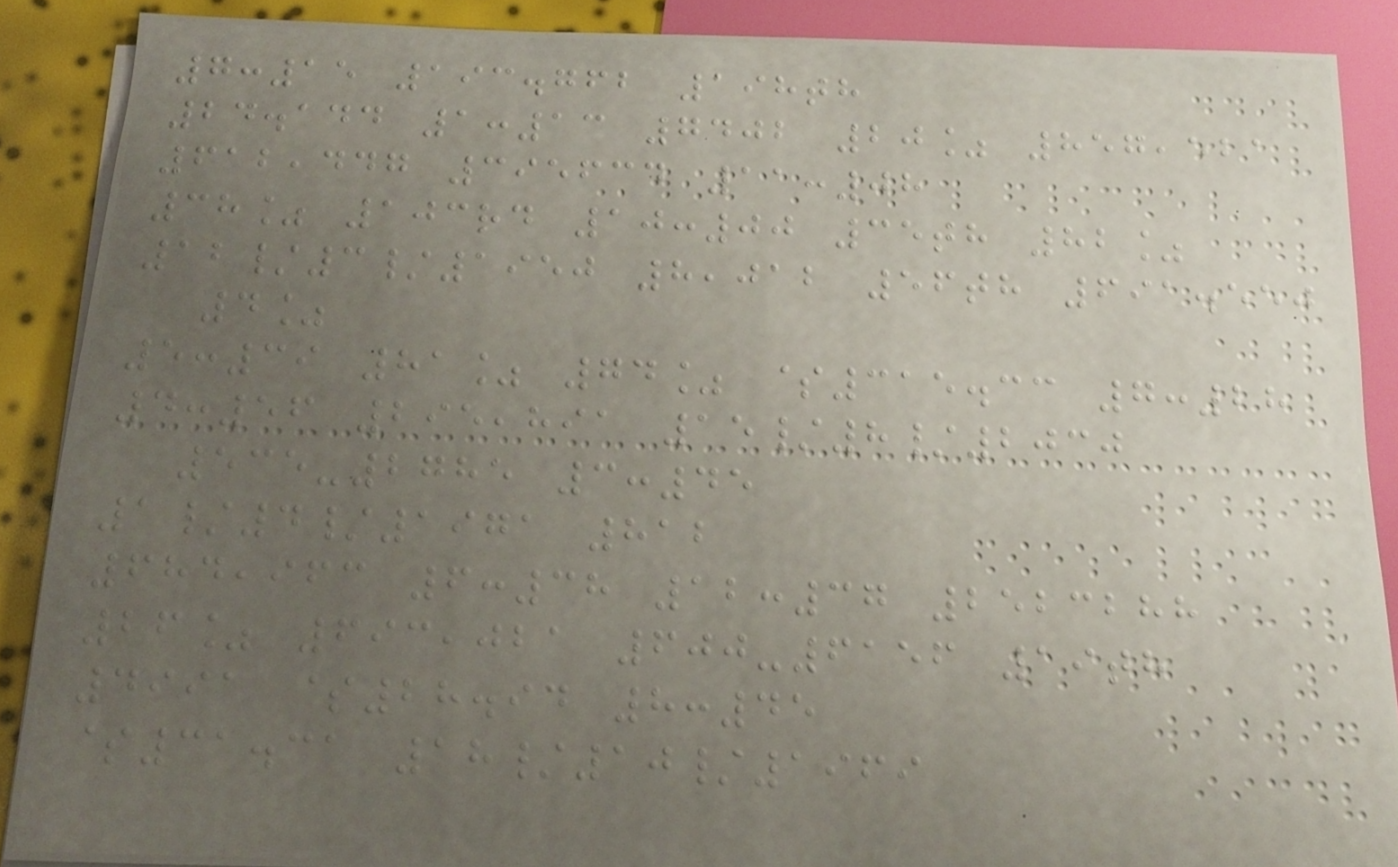7:15 193.762 198th
24.144 1:13 7402 20% 857,521
612,447 395634 11:08
38% 103rd 10:00 35th 82%
12/3/1950 8,012 56th 691.550
4%
5:39 81% 74% $315.33 7:28
4:56 295,891 15/8/2030
535-2785 3:45
1/4/1971 812
684,963 6:38 12:37 2523288
26% 693,021 600-6156 19th
4991 $28.94 8:45
$31.31 18/10/1969
